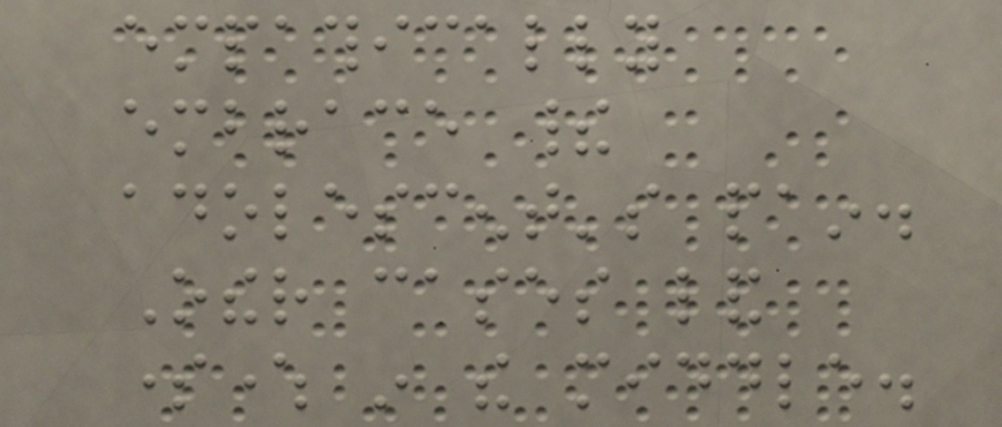empathically
embrace their
adolescent's pain.
Other cases land
somewhere in the middle.
